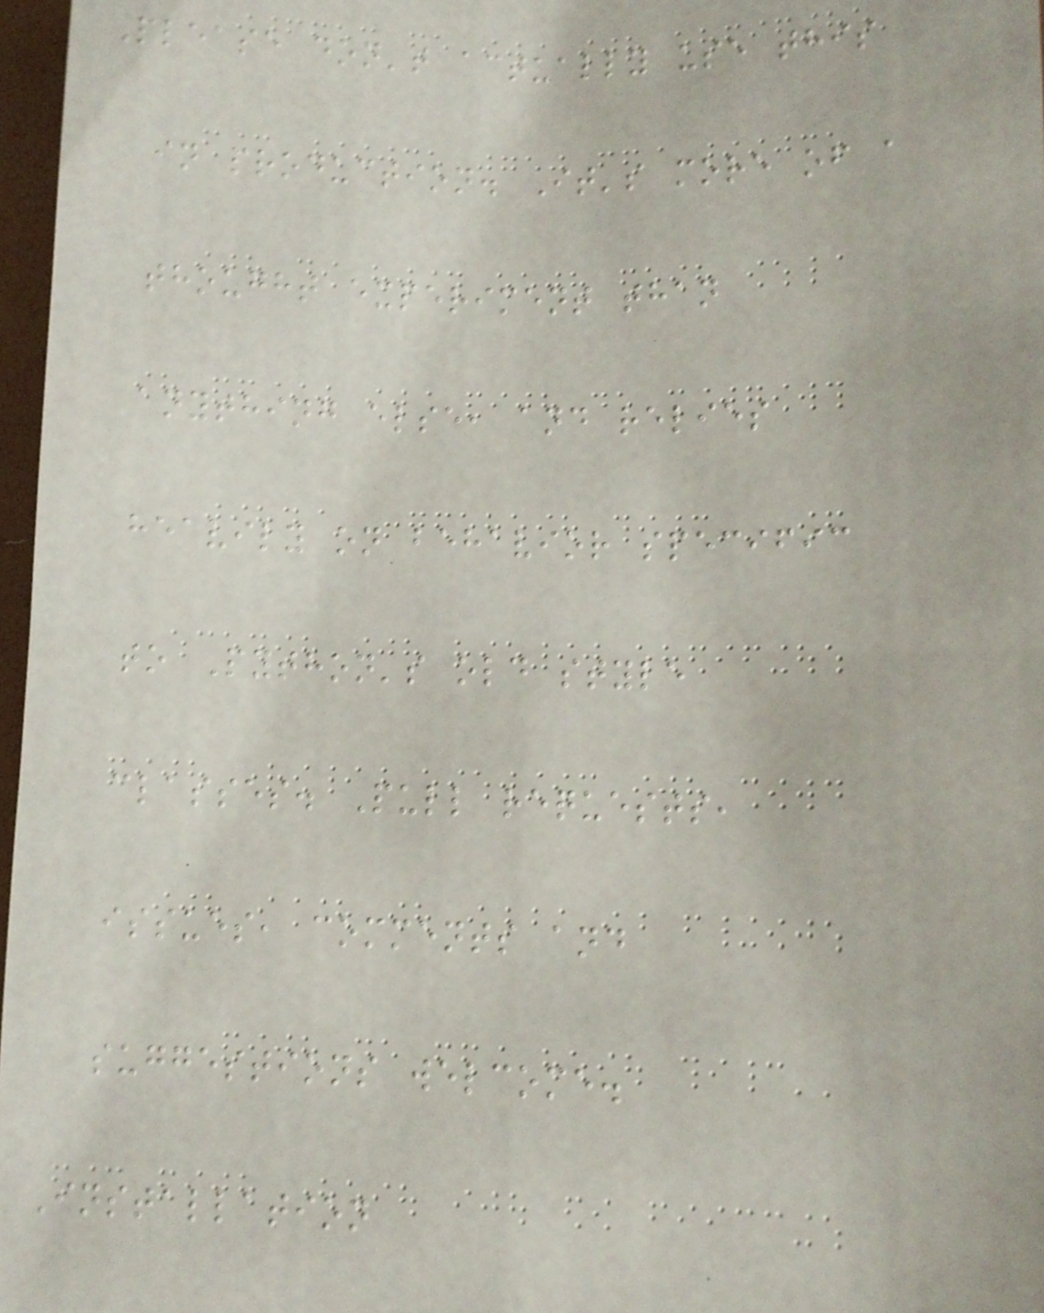Please don't actually use this
in production. It's more of a
thought experiment than
anything else, and relies
heavily on behavior specific
to Python's old style
classes. Pull requests,
issues, comments and
suggestions welcome.
Installation
